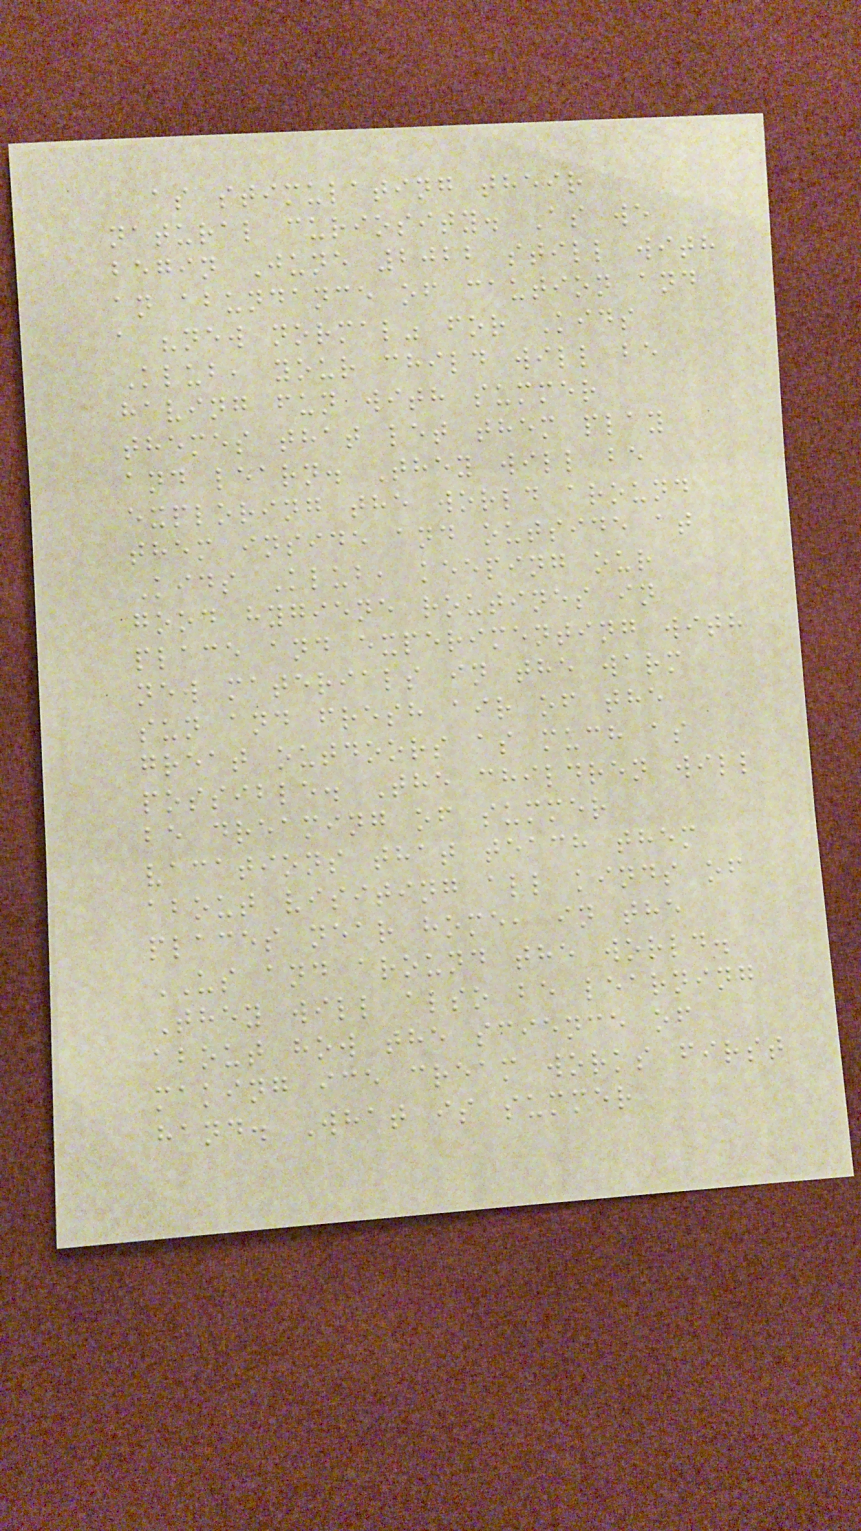as stimulating their
natural curiosity. As we
begin June 2022 still with
an abundance of caution and
a "new normal" for Kids
Klub, your child will be
having fun with summer
themes that let them play
and learn. They will be
exploring the world around
them inside and outside at
Kids Klub, keeping our
good hygiene routines in
place and experimenting with
new materials in the warm
sun and fresh air of the
great outdoors as much as
possible. The children will
be dreaming of summer
vacations that teach them
about visiting all kinds of
places near home, in the
US and around the world.
They will also be learning
about how the science of
making ice cream works first
hand. What is summer
